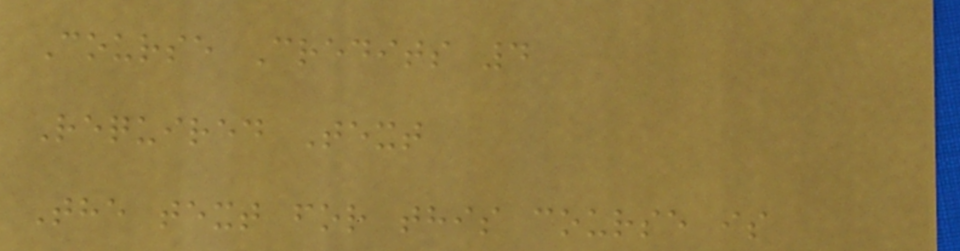Course Credits 4
Required Text
The text for this course is
